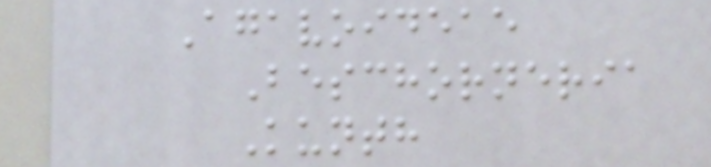Agavoideae
Beschorneria
Kunth
